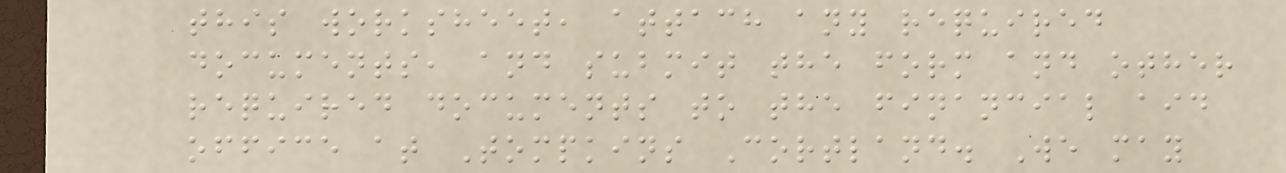this worksheet, attach any required
documents, and submit the form and other
required documents to the financial aid
office at Tompkins Cortland. We may
